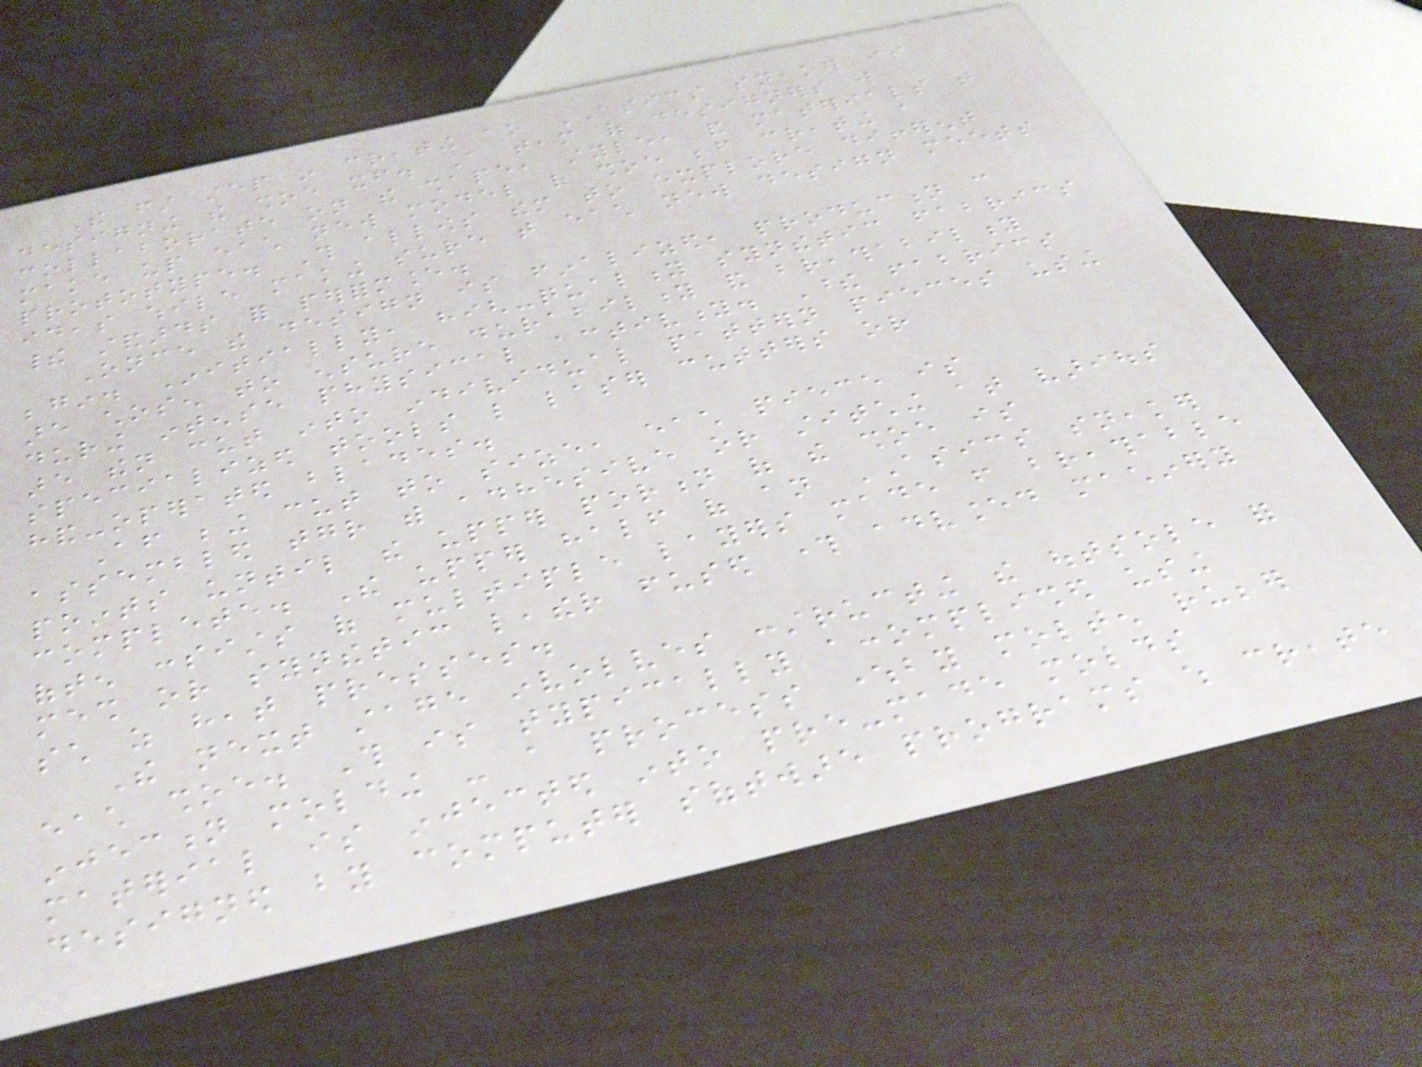The first step in creating an ASICS sneaker is
designing the shoe itself. A team of designers will
collaborate on the shape, style, and materials that
make up each new model of shoe before creating a
prototype. This allows them to explore different
ideas while making sure that each new design meets
their standards for performance.
Once the design is finalized, production can
begin. Initially, high-quality synthetic fabrics
are chosen to ensure durability and breathability
during intense physical activity. These fabrics
are then cut into individual pattern pieces using
specialized tools like laser cutters or
hand-operated blades.
After being cut to size, each piece is
assembled together with adhesive or stitching at various
points until the upper portion of the shoe is
complete. The upper half of an ASICS sneaker
often consists of multiple layers made from breathable
mesh or synthetic leather fused through advanced machinery
such as heat presses.
The next stage involves constructing the outsole for
each shoe. This is typically accomplished using
injection molding - a process whereby molten rubber
material is injected into pre-made molds
designed by computer software programs which create
